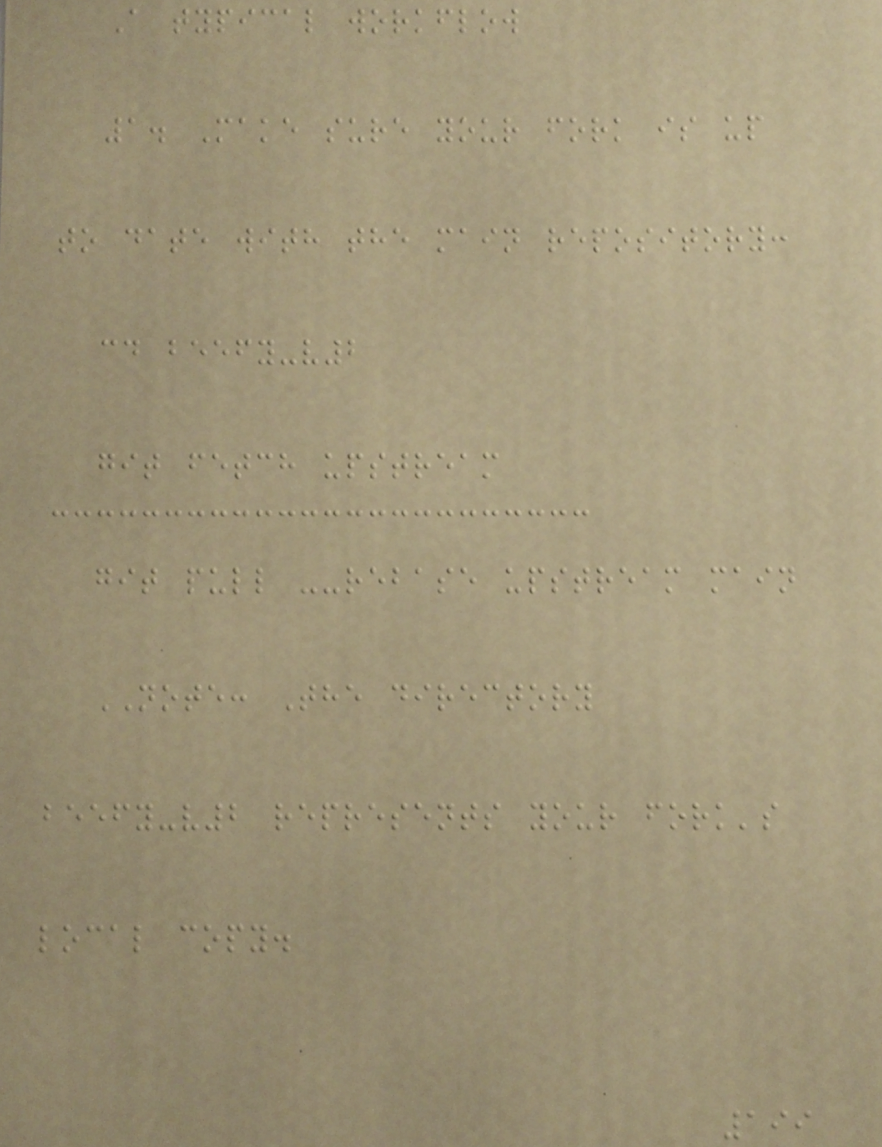A typical workflow
1. Make sure your fork is up
to date with the main repository:
cd beefy-v2
git fetch upstream
git pull --rebase upstream main
NOTE: The directory
beefy-v2 represents your fork's
local copy.
199
